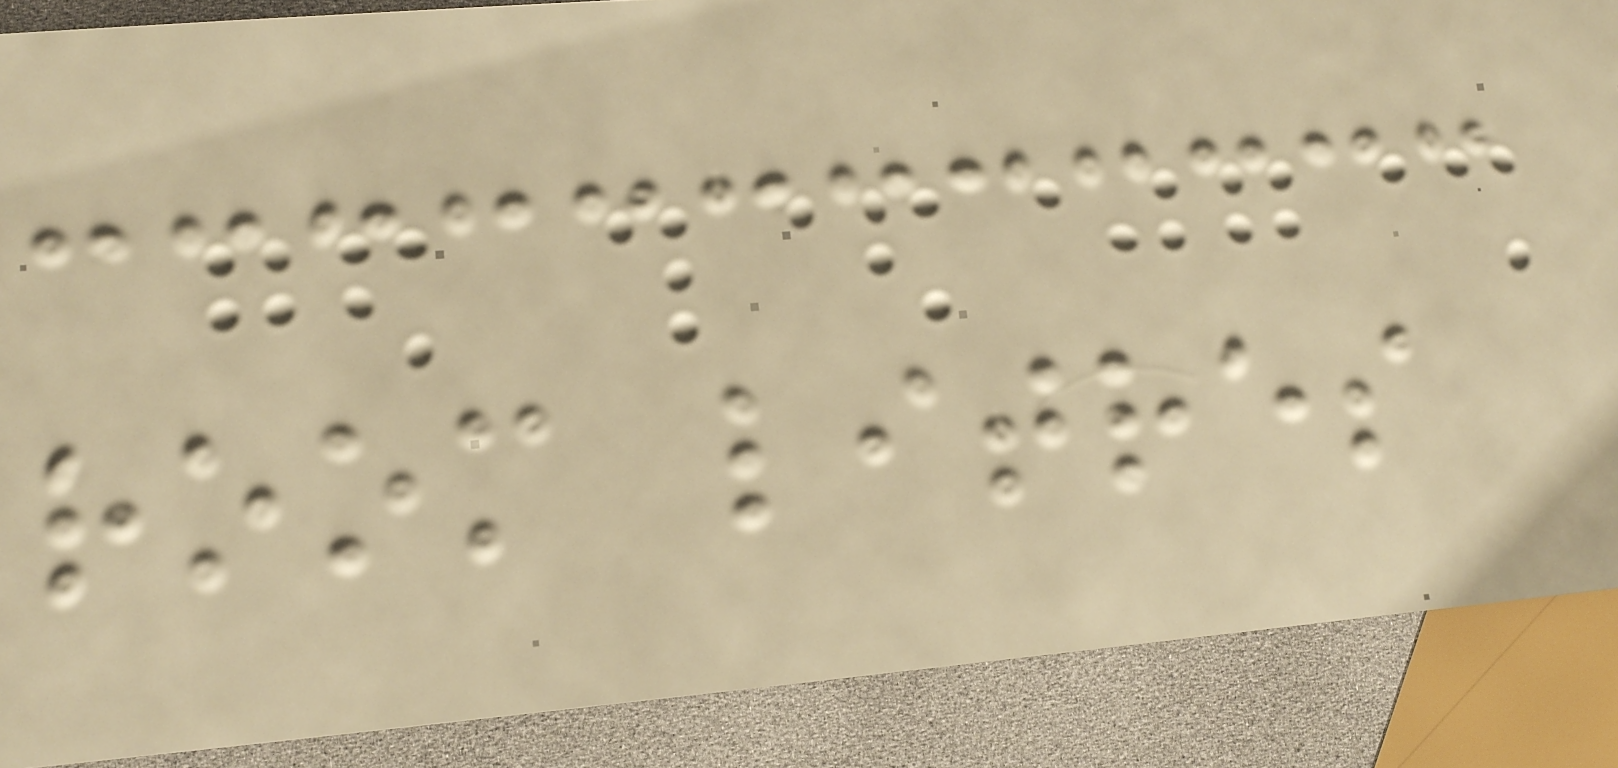room litres
